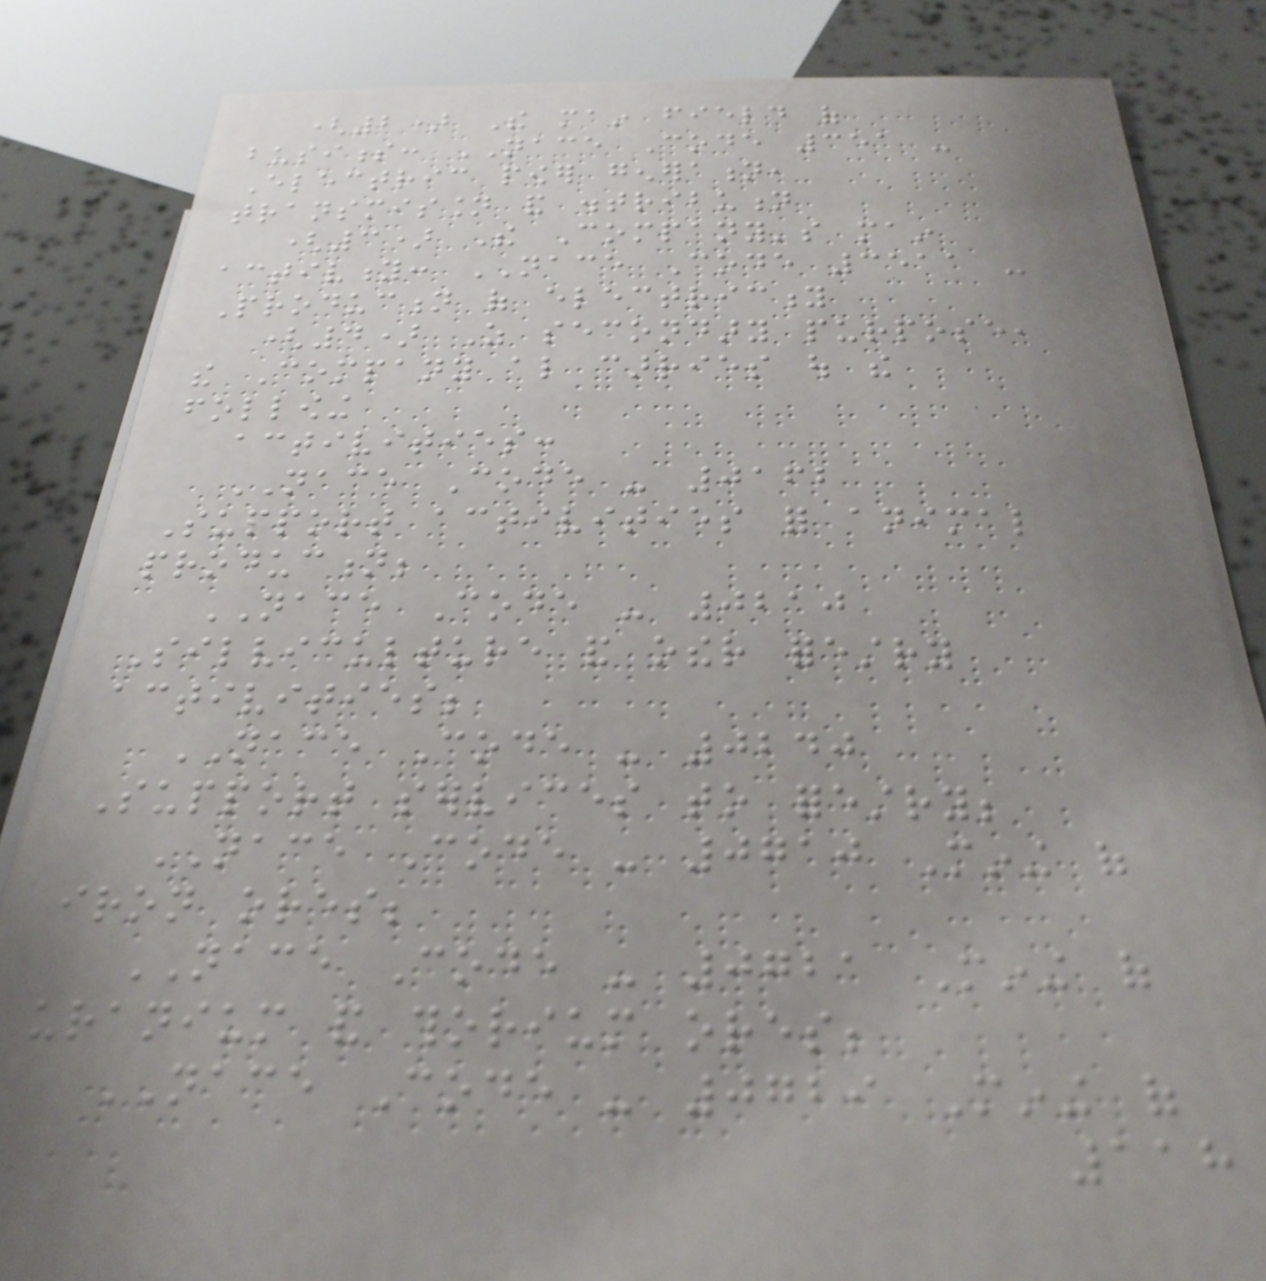(2) The main field of
business: NACE Code 351 -
Electric power generation,
transmission and distribution
(3) The Company's main
activity: NACE Code 3511 -
Production of electricity
(4) As secondary purpose,
the Company also carries out the
following
activities:
NACE Code - 0162
Support activities for animal
production;
NACE Code - 0210
Silviculture and other forestry
activities;
NACE Code - 0240
Support services to forestry;
NACE Code - 0710 Mining of
iron ores;
NACE Code - 0721 Mining of
uranium and thorium ores;
NACE Code - 0729 Mining of
118
